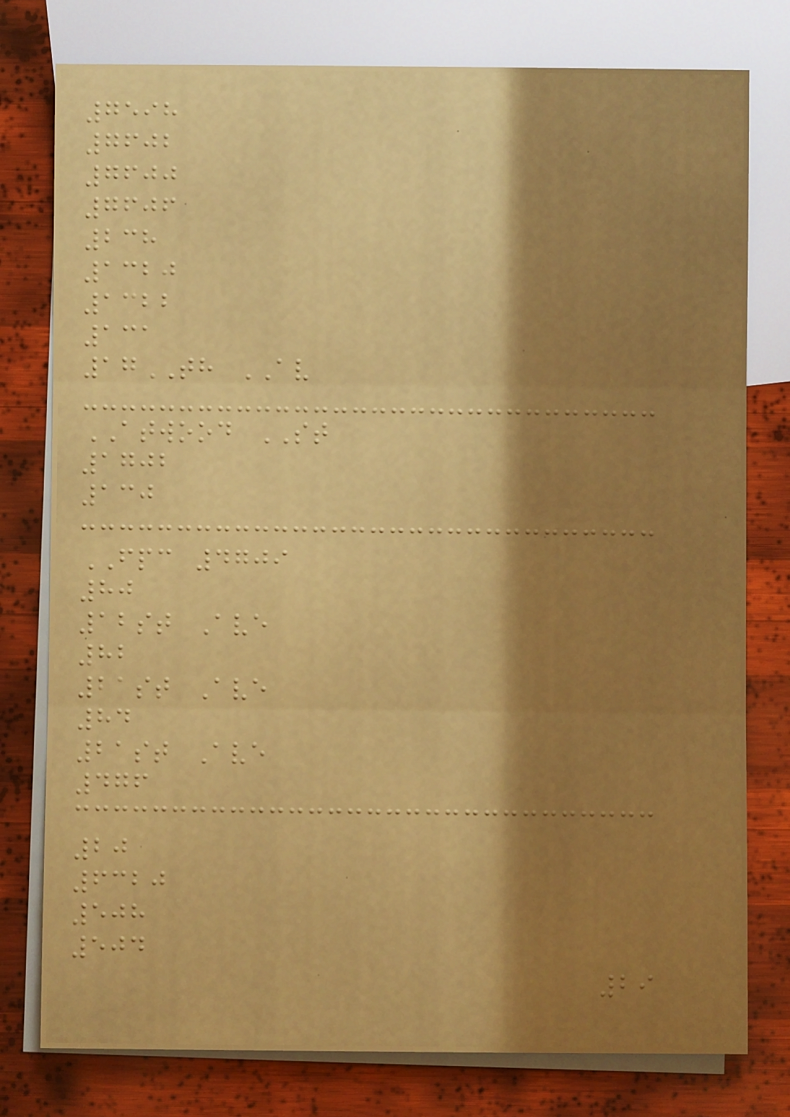7598
7602
7600
7606
238
1320
1322
131
17TH AV
ATWOOD ST
1702
130
FPC 4709
80
12st Ave
82
21st Ave
84
21st Ave
476
20
6320
508
504
29
